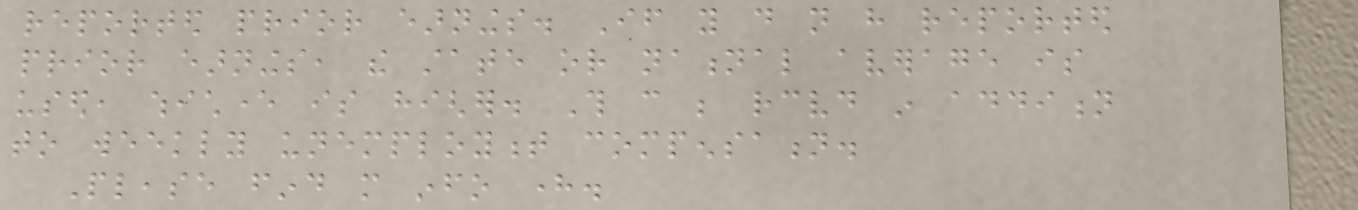reported prior earnings. If you do not have reported
prior earnings, the state or national average is
used, whichever is higher. This can be received in addition
to weekly unemployment compensation.
Please find more info here.
